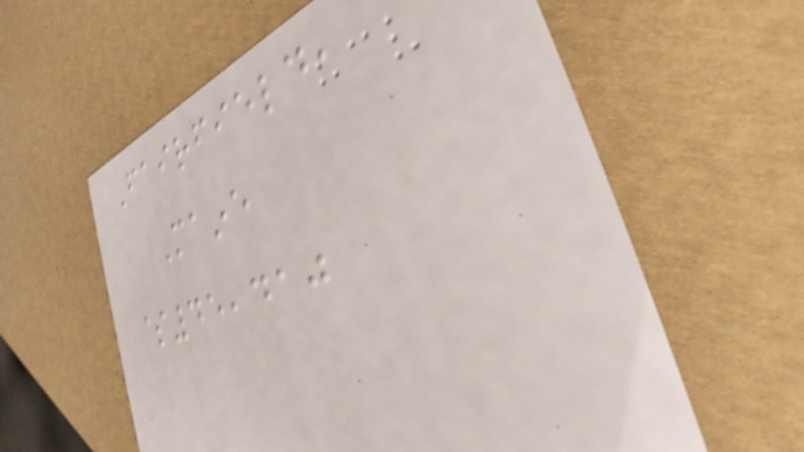Fairfield,
Maine
$45,410
